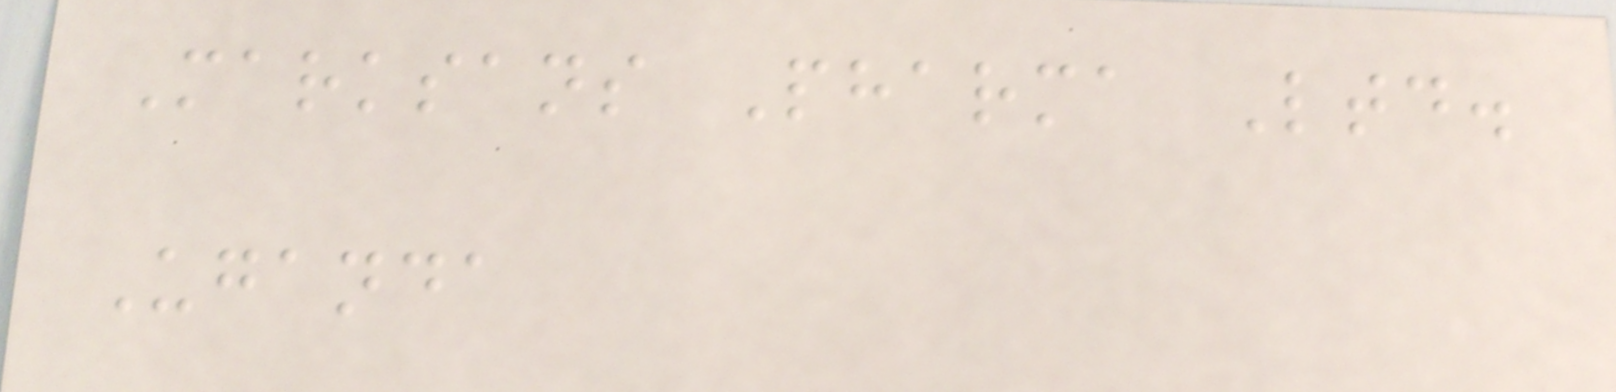Marksans Pharma Ltd.
Uganda
